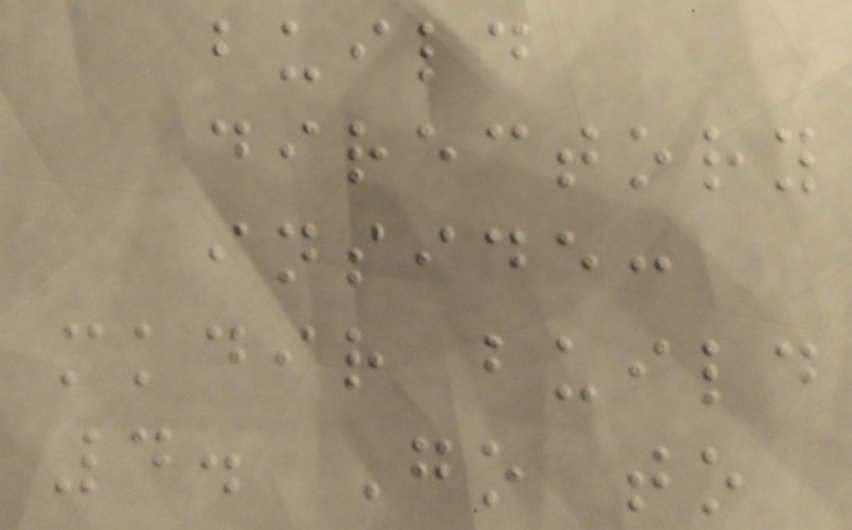build
directory
inside:
mkdir build
4. Go to
